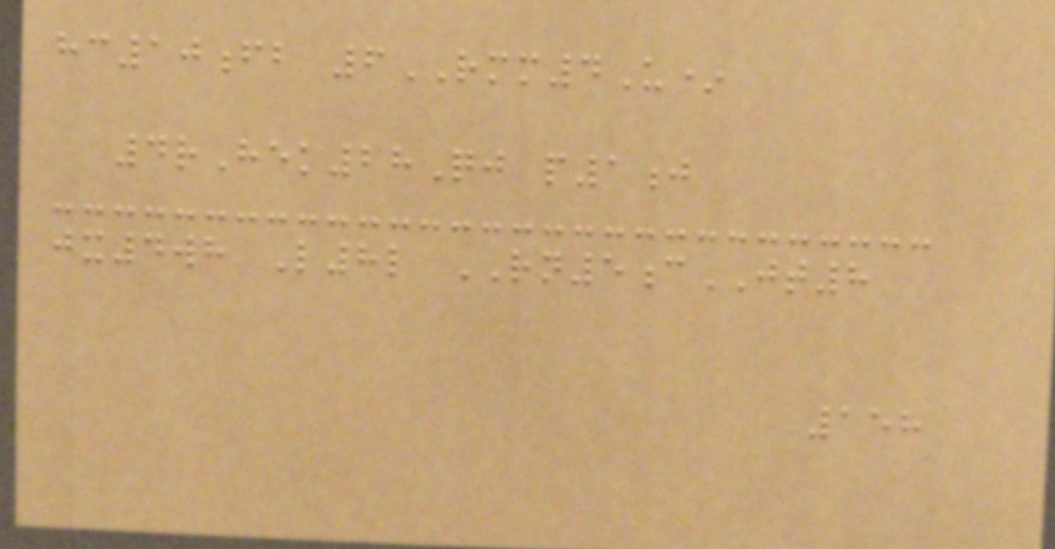hc10fb 6RMM4U*
4rHek28Qj p1j
jx4wh L8l RN5cJT8
158
